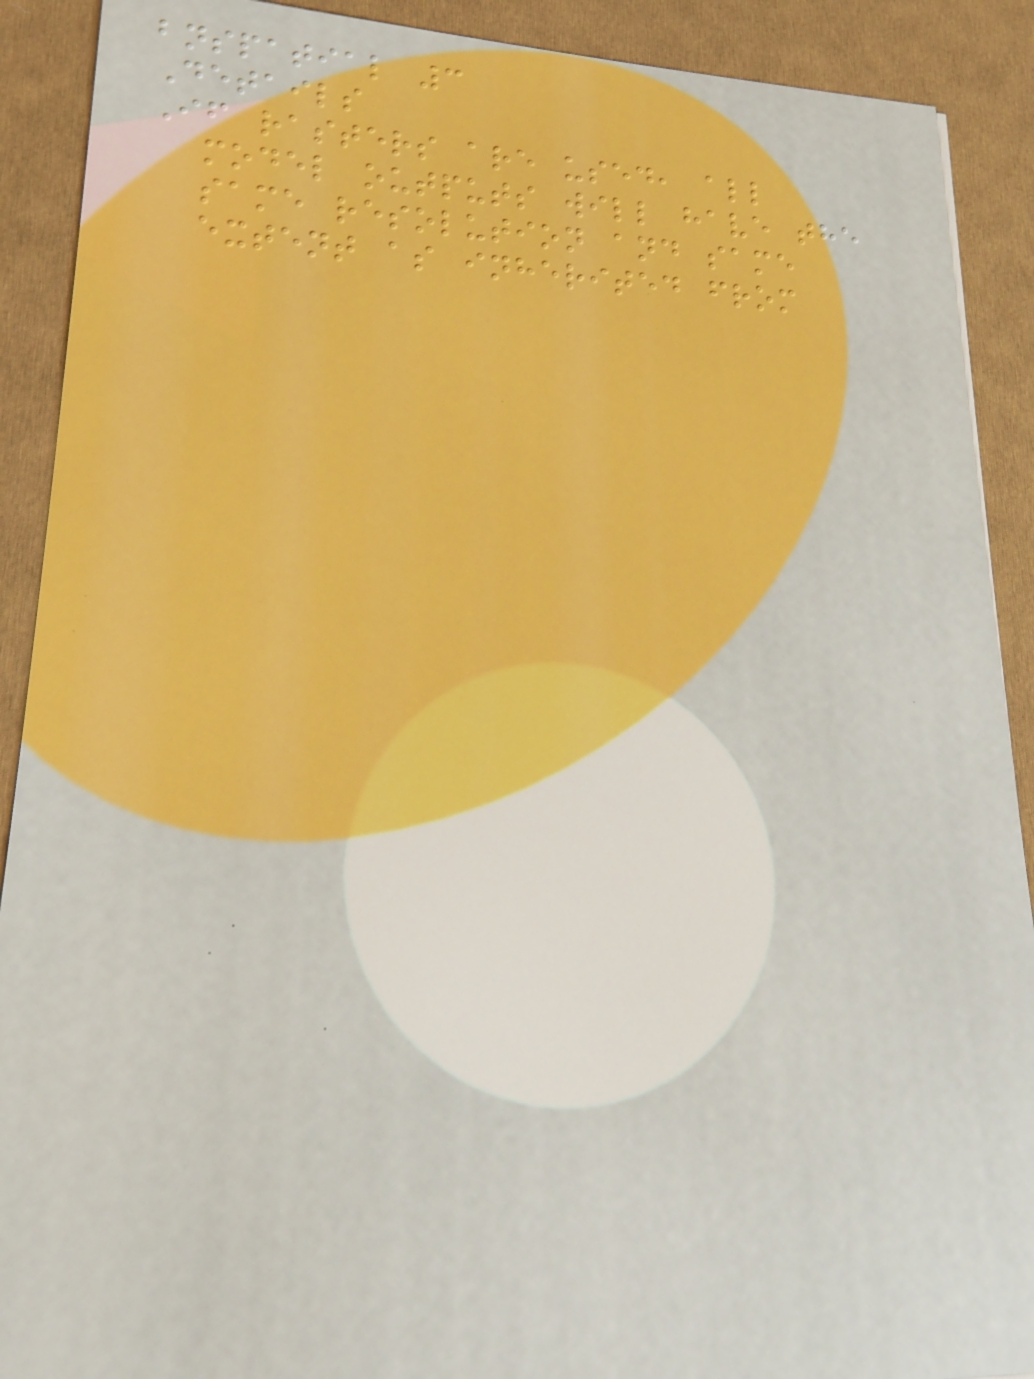bnspatial 3
Details
If rasters are used, all
model outputs will have the
same resolution and same
extent as inherited from
